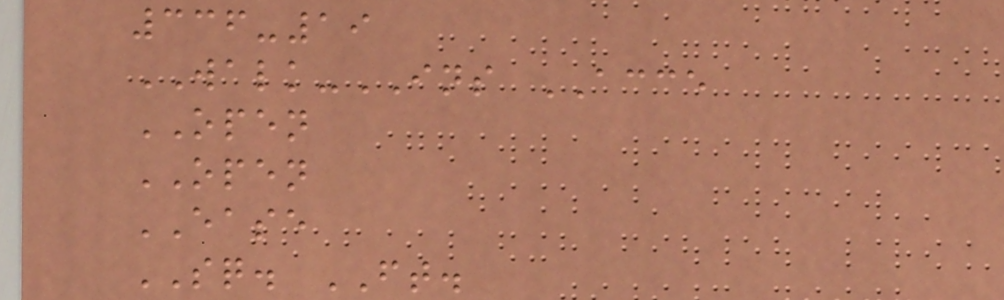336-19
WALK-INS ACCE
OPEN
OPEN
EASE
SQ. FT.
